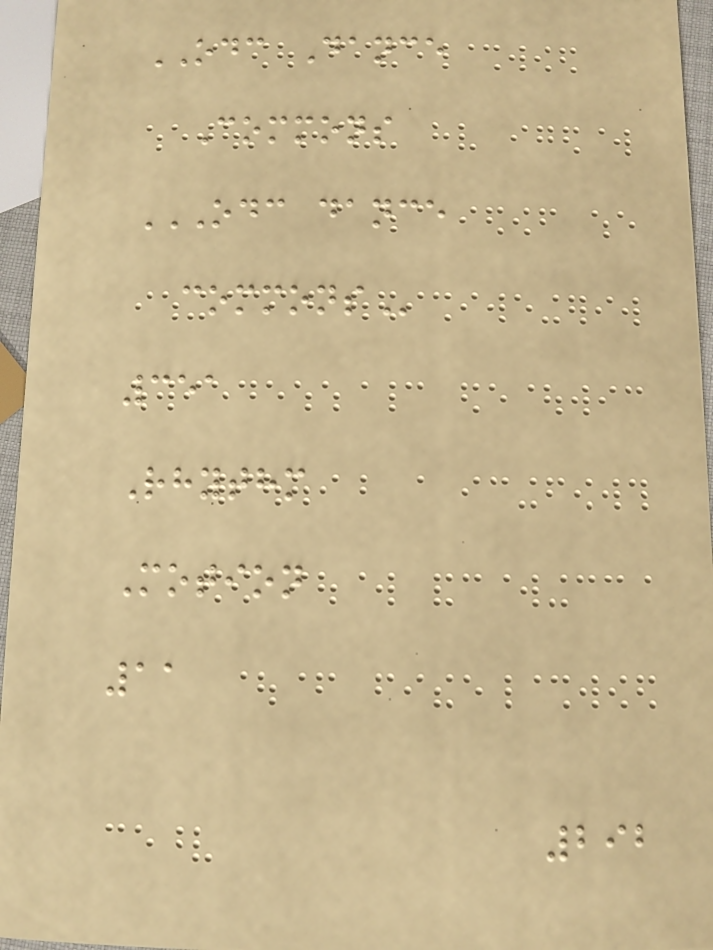ODC Dance
Commons
ODC DANCE
COMMONS
351
Rhythm
Motion
11
292
